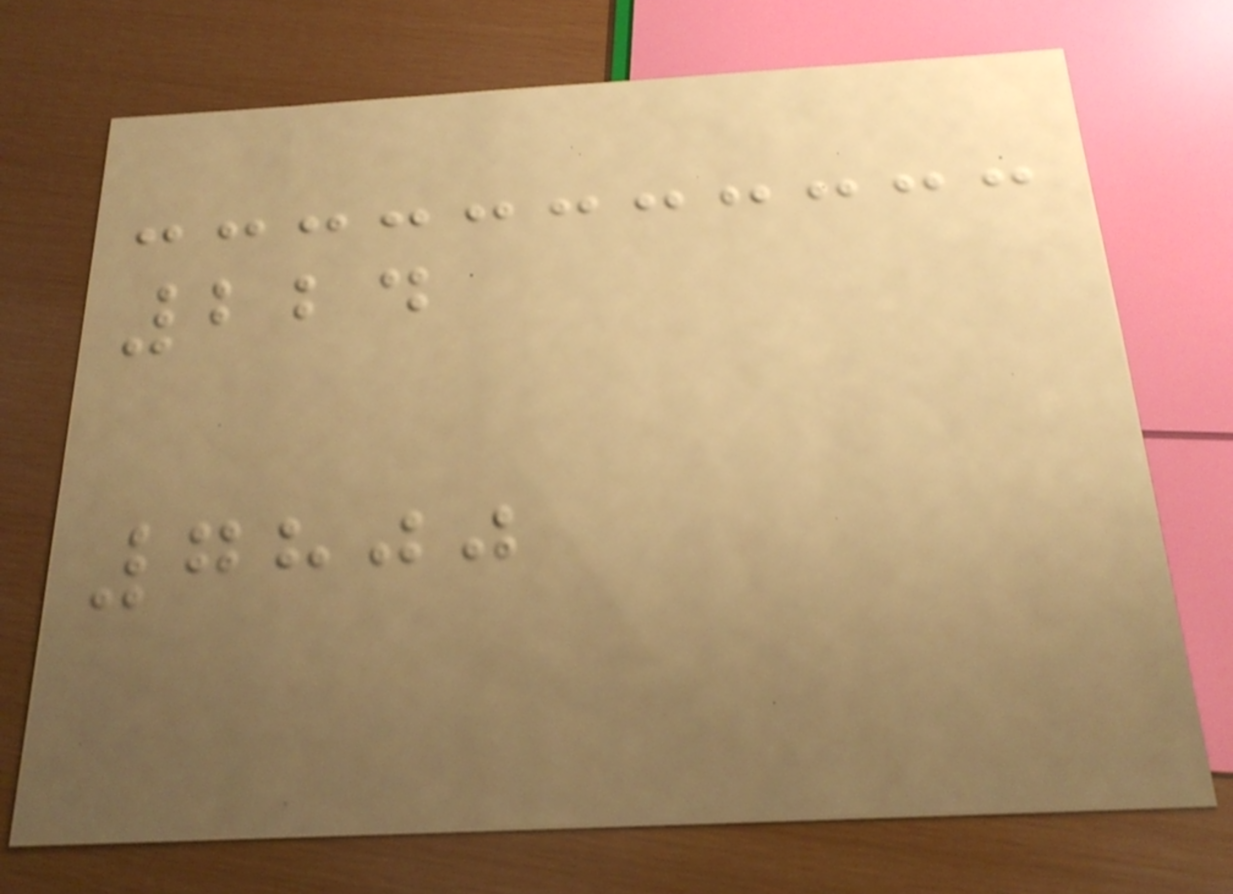224
7800
